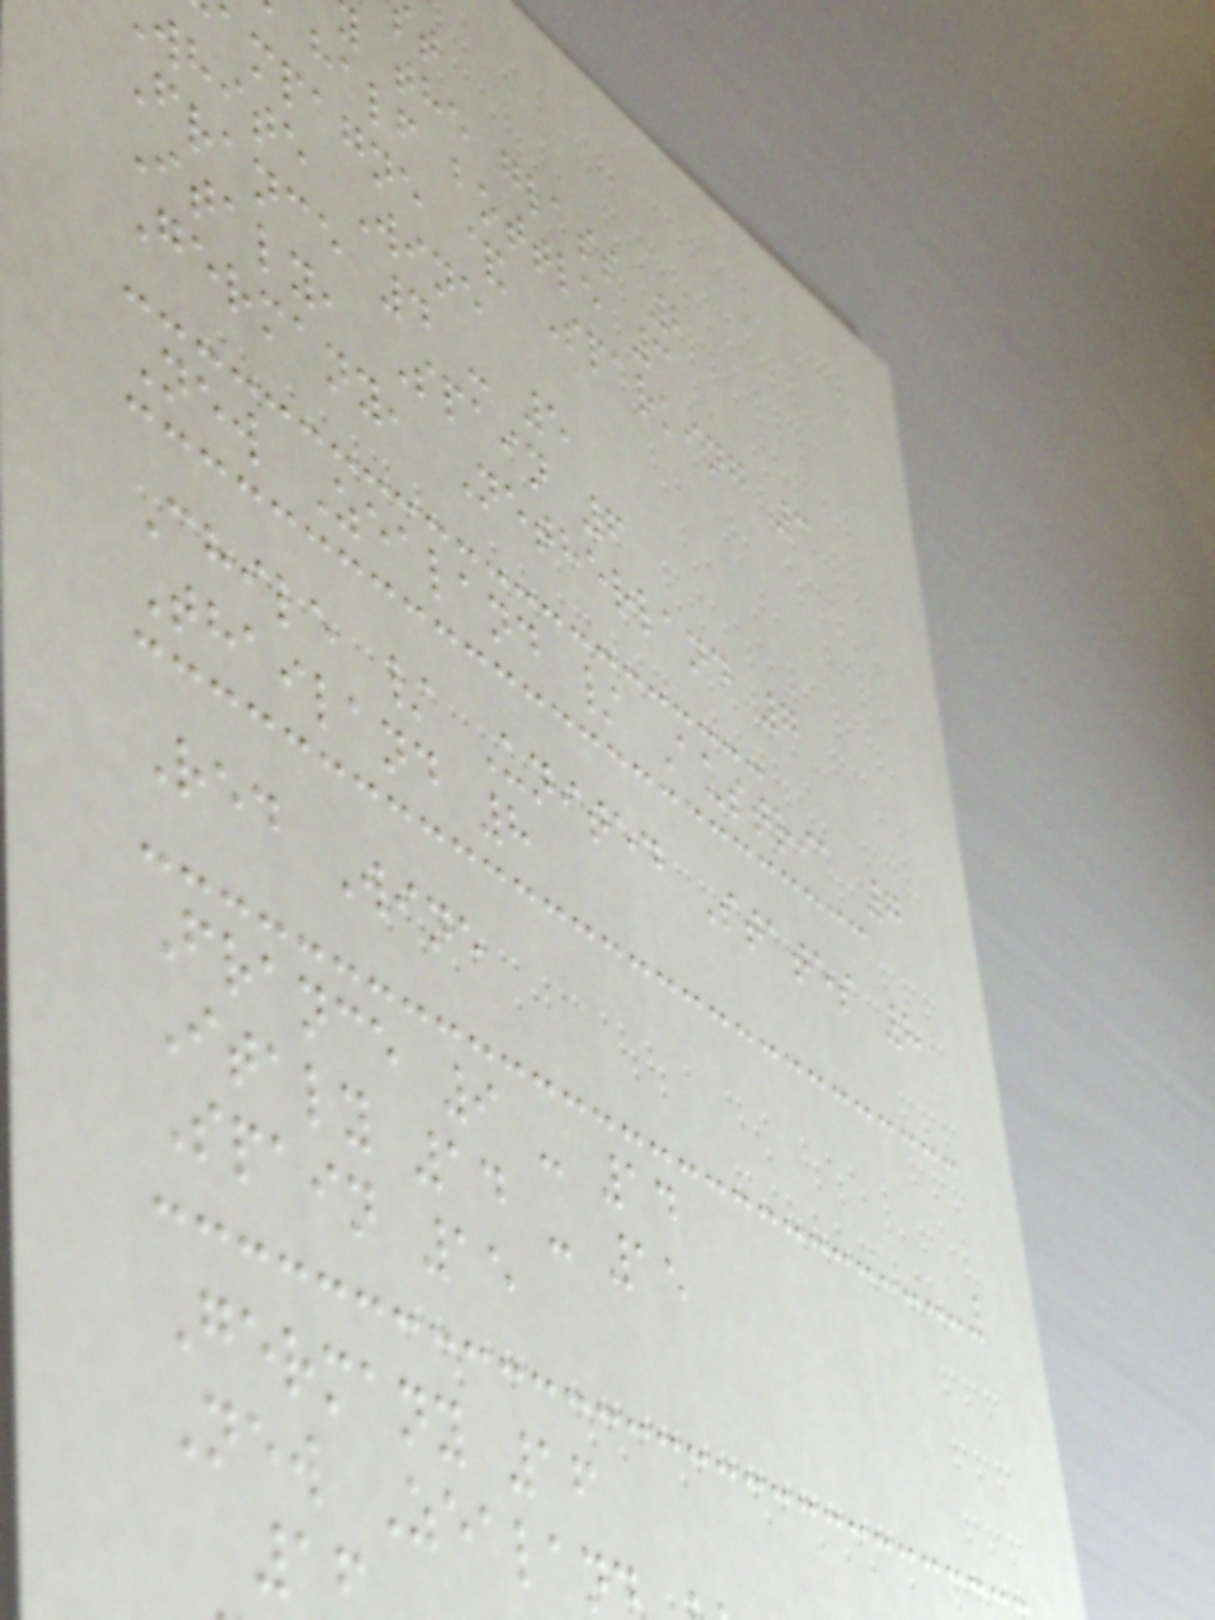the glass 2
half bottle 3
ampagne & Sparking 3
white Wine
France 4 - 5
Italy, Spain 6
Germany, Netherland 7
New Zealand / Austria 7
Chile / United States 8
Thailand 8
Red Wine
France 9 - 14
Italy 14 - 15
Spain 15
Germany 16
New Zealan
